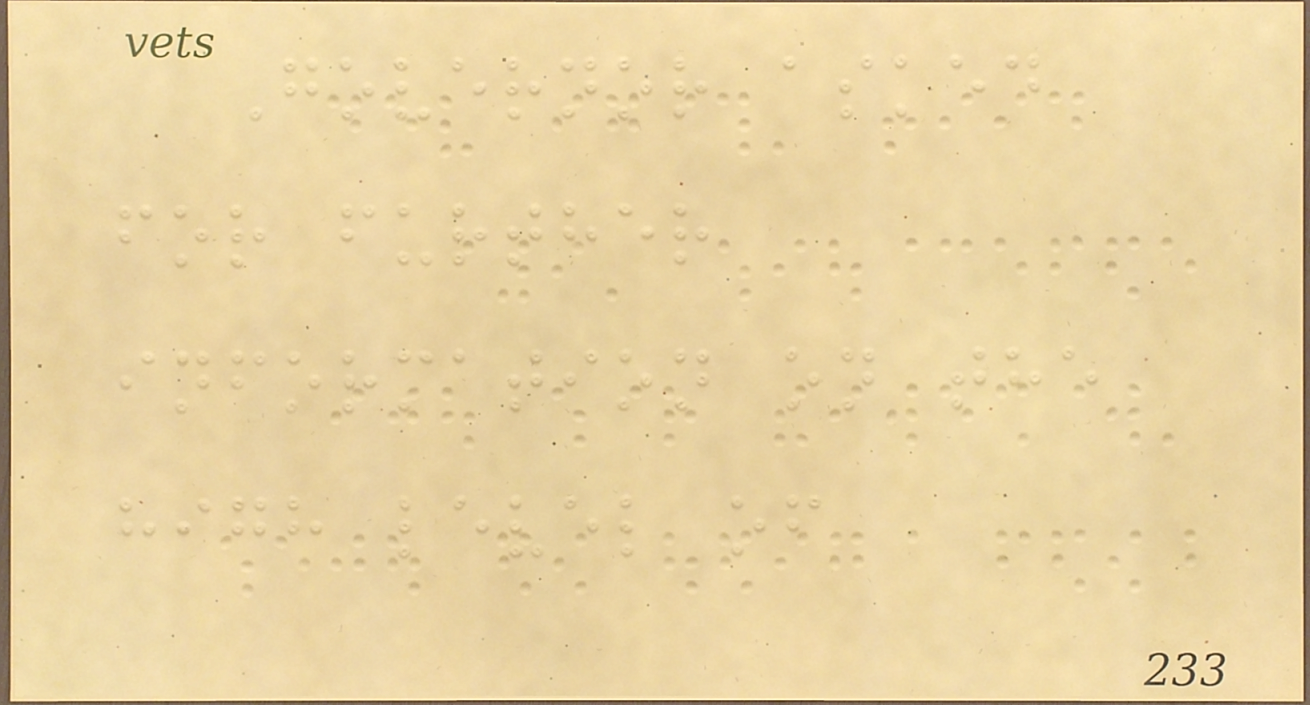Governor asked
for further
information on the
high level of
